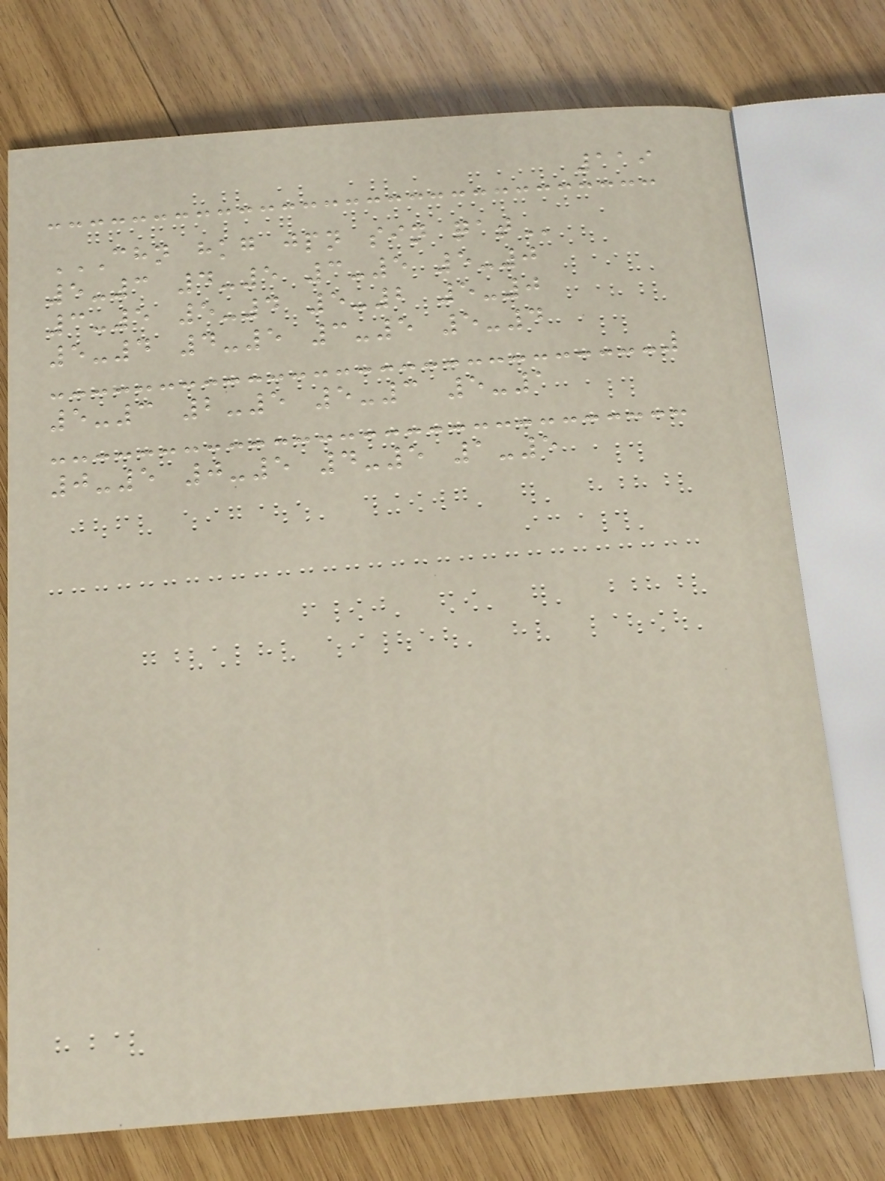119
CHN HKG JPN SIN QAT
5-3 4-5 3-5 5-0
3-5 5-4 5-2 5-0
5-4 4-5 3-5 5-4
5-3 2-5 5-3 5-1
0-5 0-5 4-5 1-5
